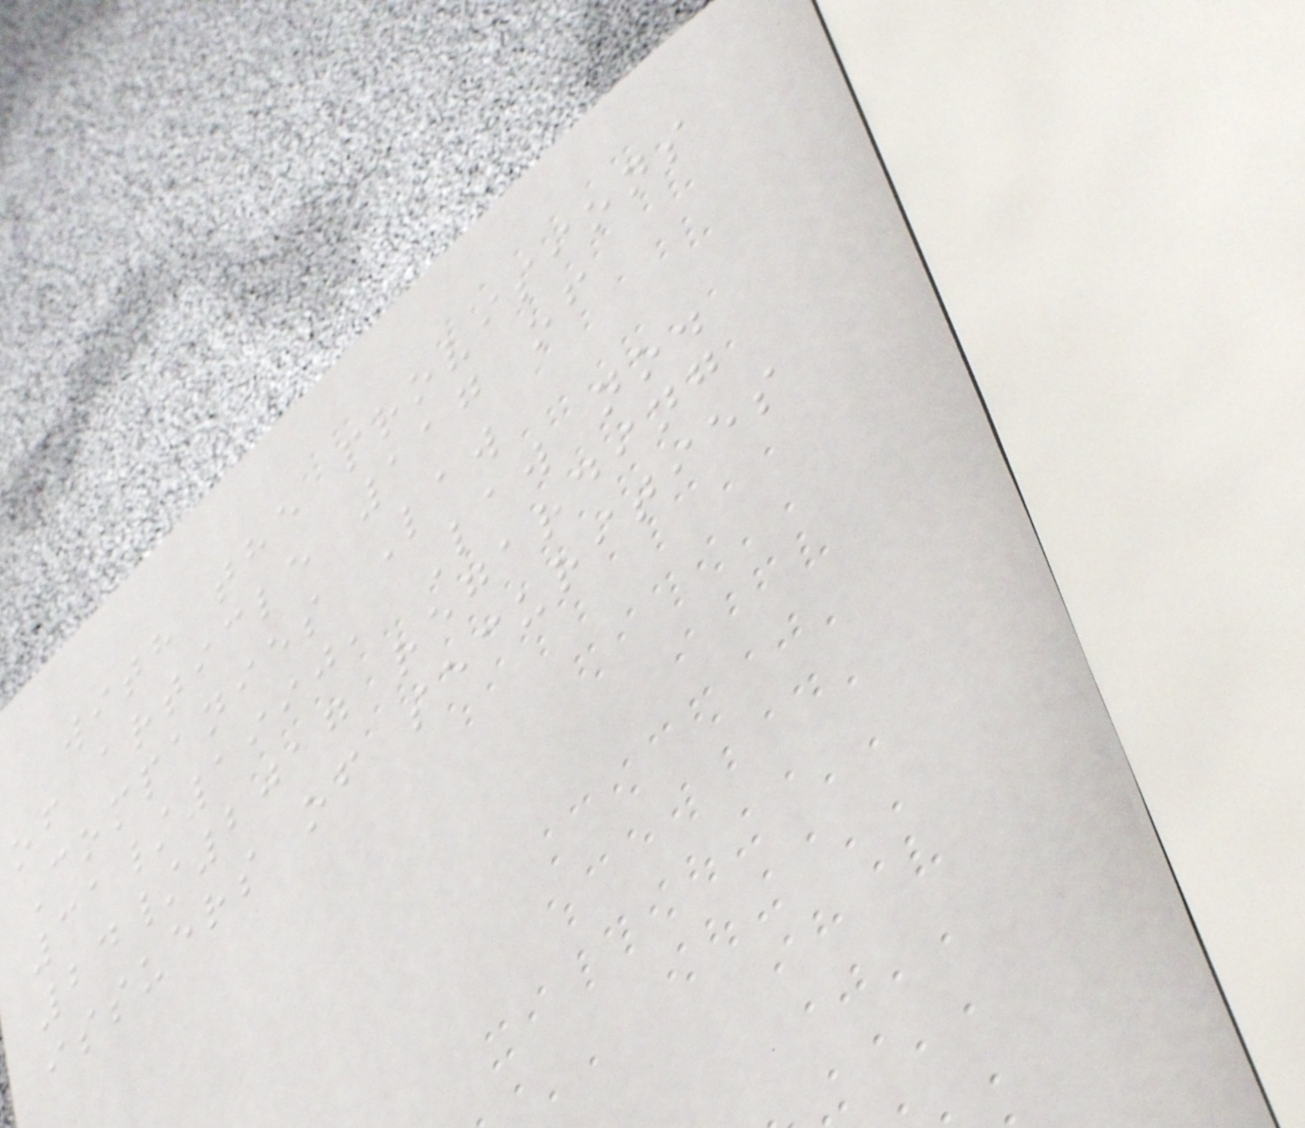with the provisions
of article 117 of
Companies Law
31/1990, Law no.
24/2017 regarding
issuers of securities
